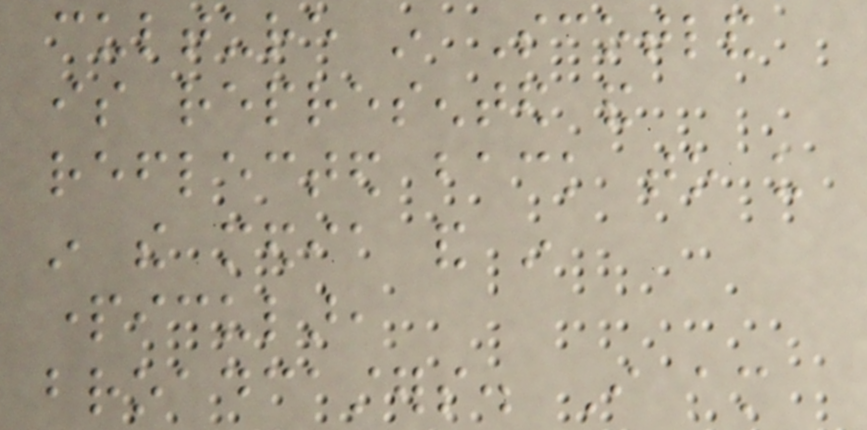culture in Scotland
is represented and
reflected back to us
in the media and in
particular,
broadcasters. I am
